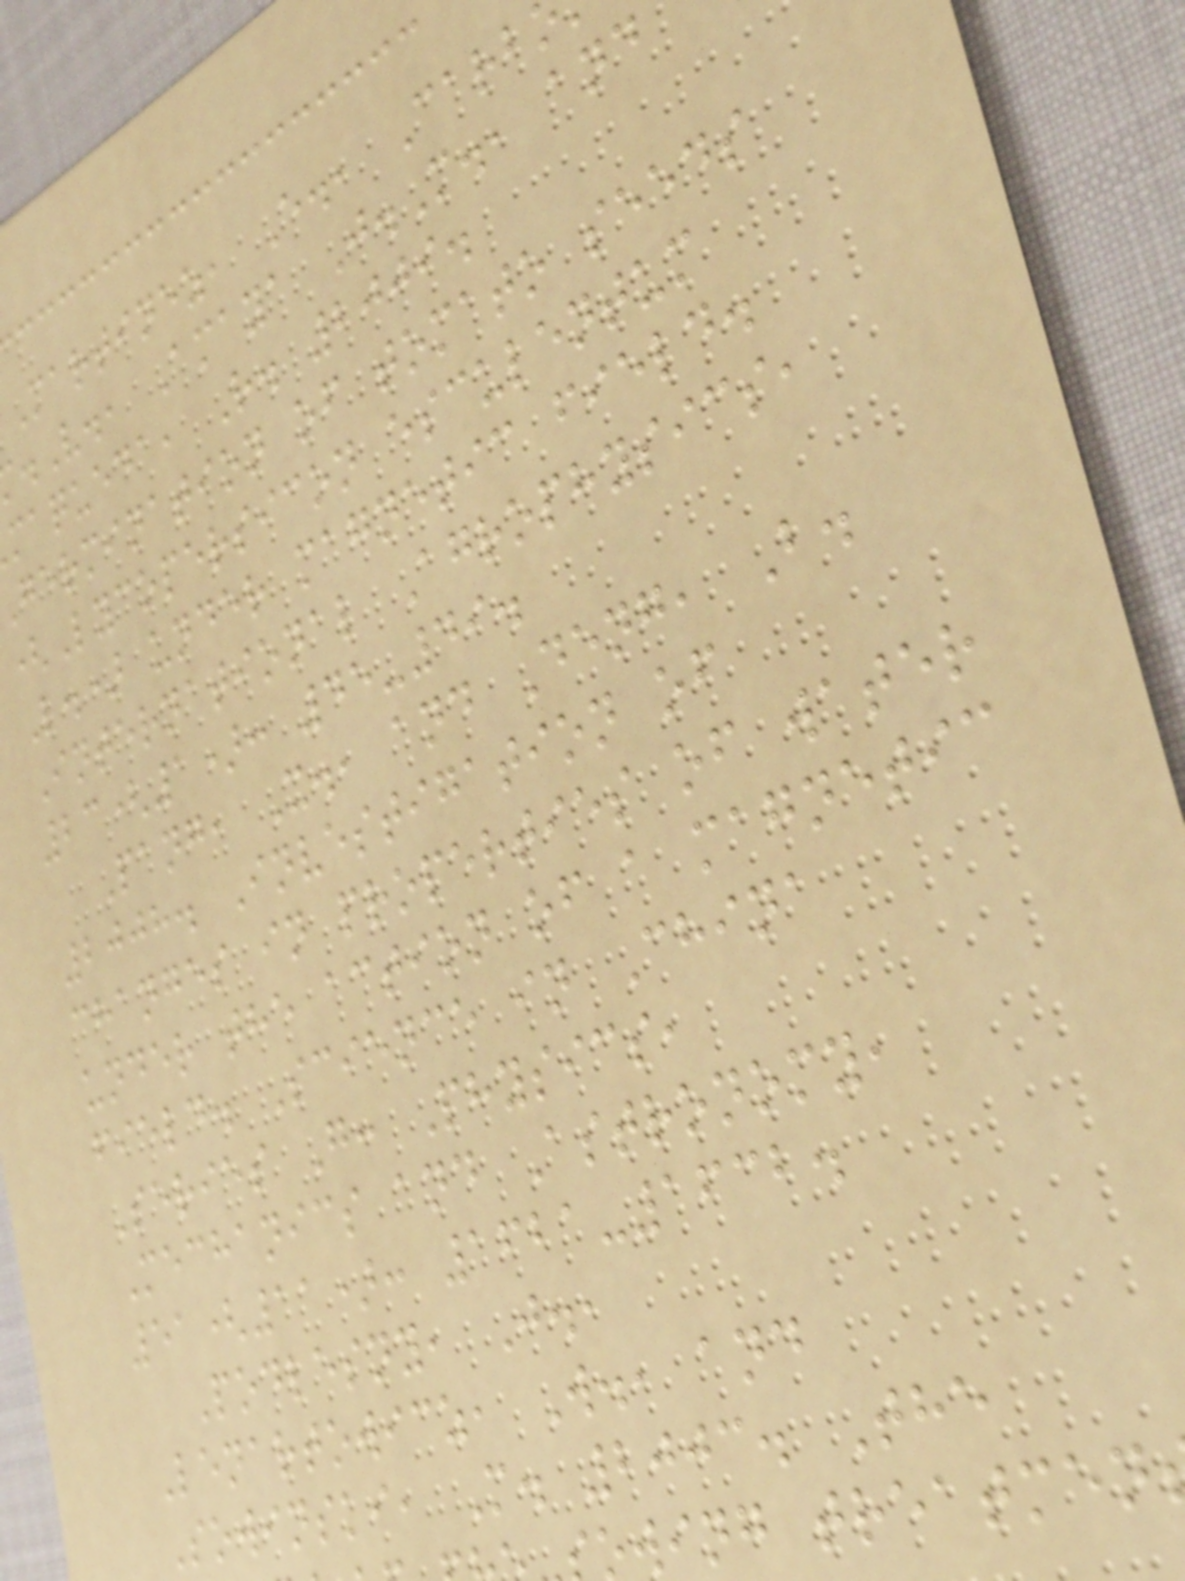Martinez, E., Carb
.V., Amaya J.M., and
maqueda, R. 2009.
germination of tomato seeds
(Lycopersicon esculentum
L.) under magnetic field.
International Agrophysics,
23(1): 45-49.
Pang, X., and Deng, B.
2008. Investigation of
changes in properties of water
under the action of a magnetic
field. Science in China
Series G: Physics,
Mechanics and Astronomy,
51(11): 1621-1632.
Podlesny, J.,
Lenartowicz, W., and
Sowinski, M. 2003. The
owing treatmen
